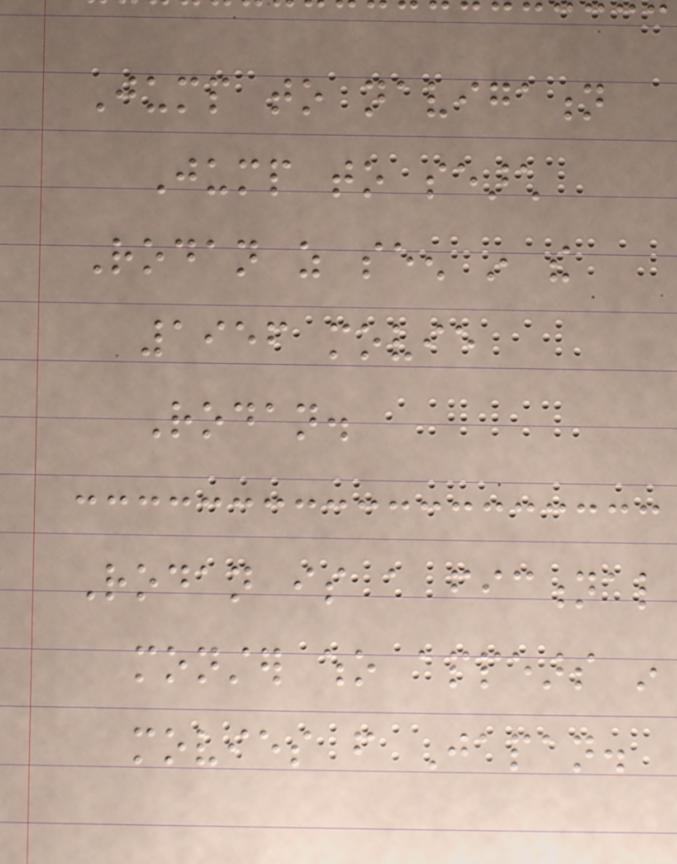Jump to navigation
Jump to search
Rodan as seen in the
1956 movie
Rodan.
Rodan is a fictional
monster who appears in
movies from Japan.
